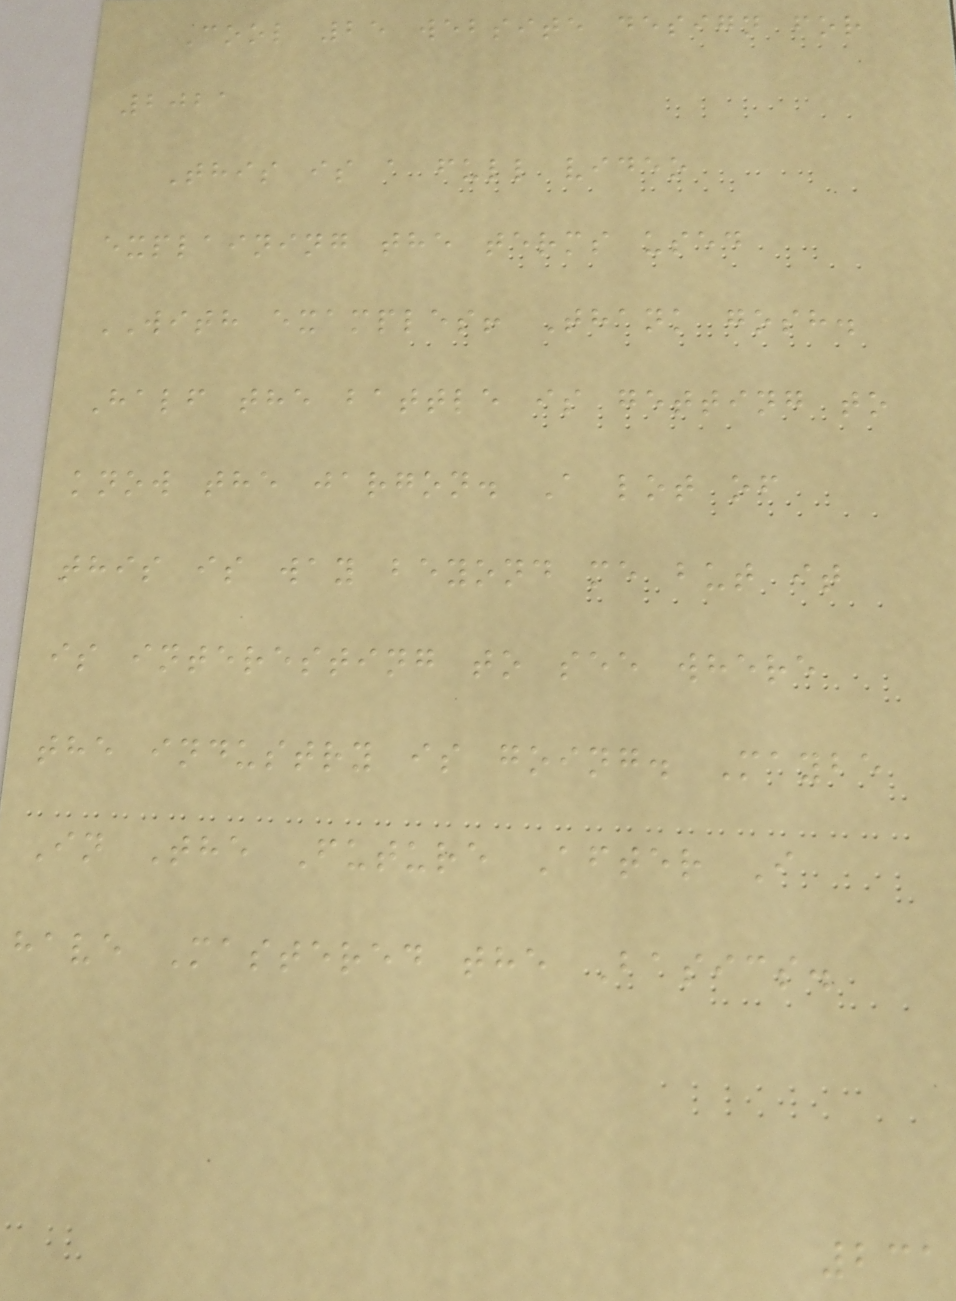Cool 25 website design for
2021
This is a full video
explaining the terms used
WITH examples! Thank gosh.
Half the battle is getting to
know the jargon. A lot of
this is way beyond me but it
is interesting to see where
the industry is going. Maybe
In The Future After I
have Mastered the Basics.
231
